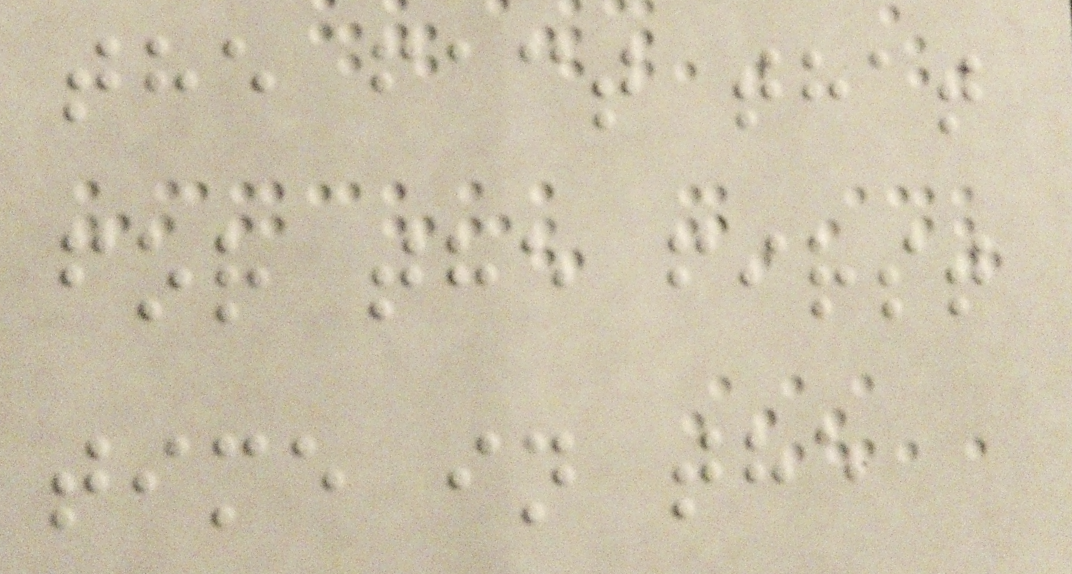the fact that
for the first
time in the
